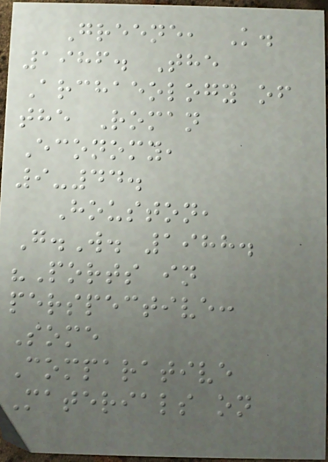Greene, K.
1986. The
Archaeology of
the Roman
Economy,
9-44.
Houston,
G.W. 1988.
"Ports in
perspective:
Some
Comparative
Materials on
